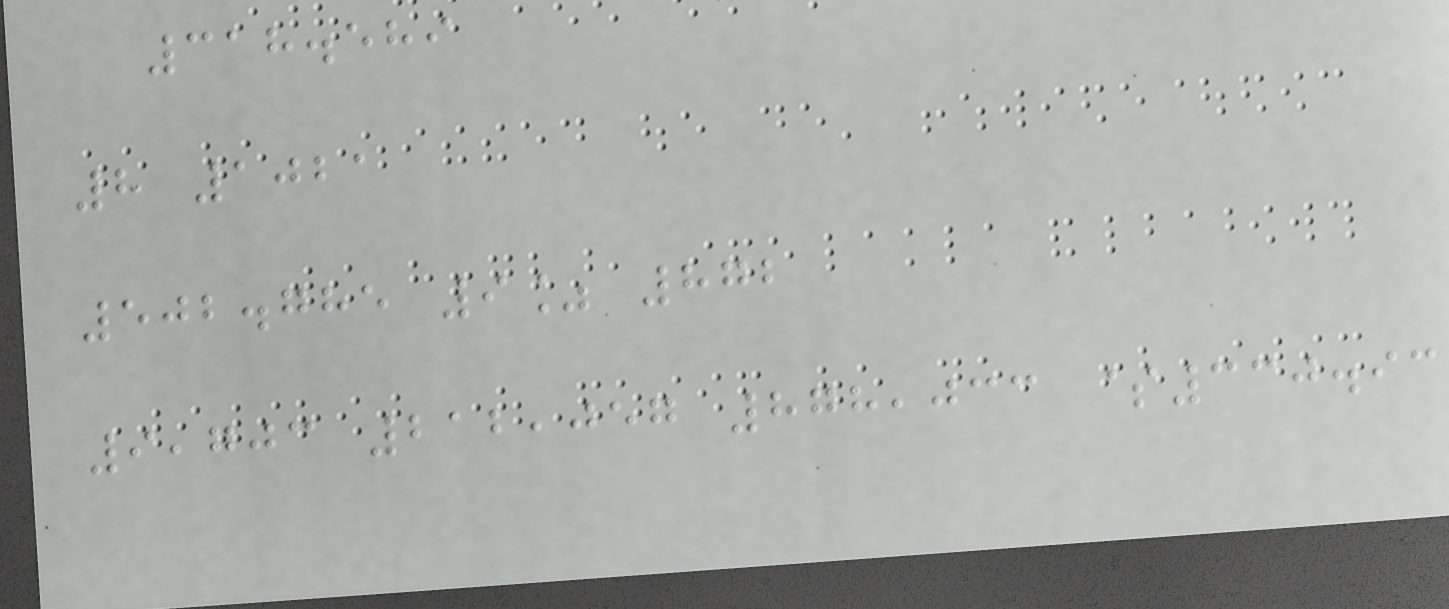318.589
8 1021
502.785 9% 872
9,703 212,057 878,033 $330.93
